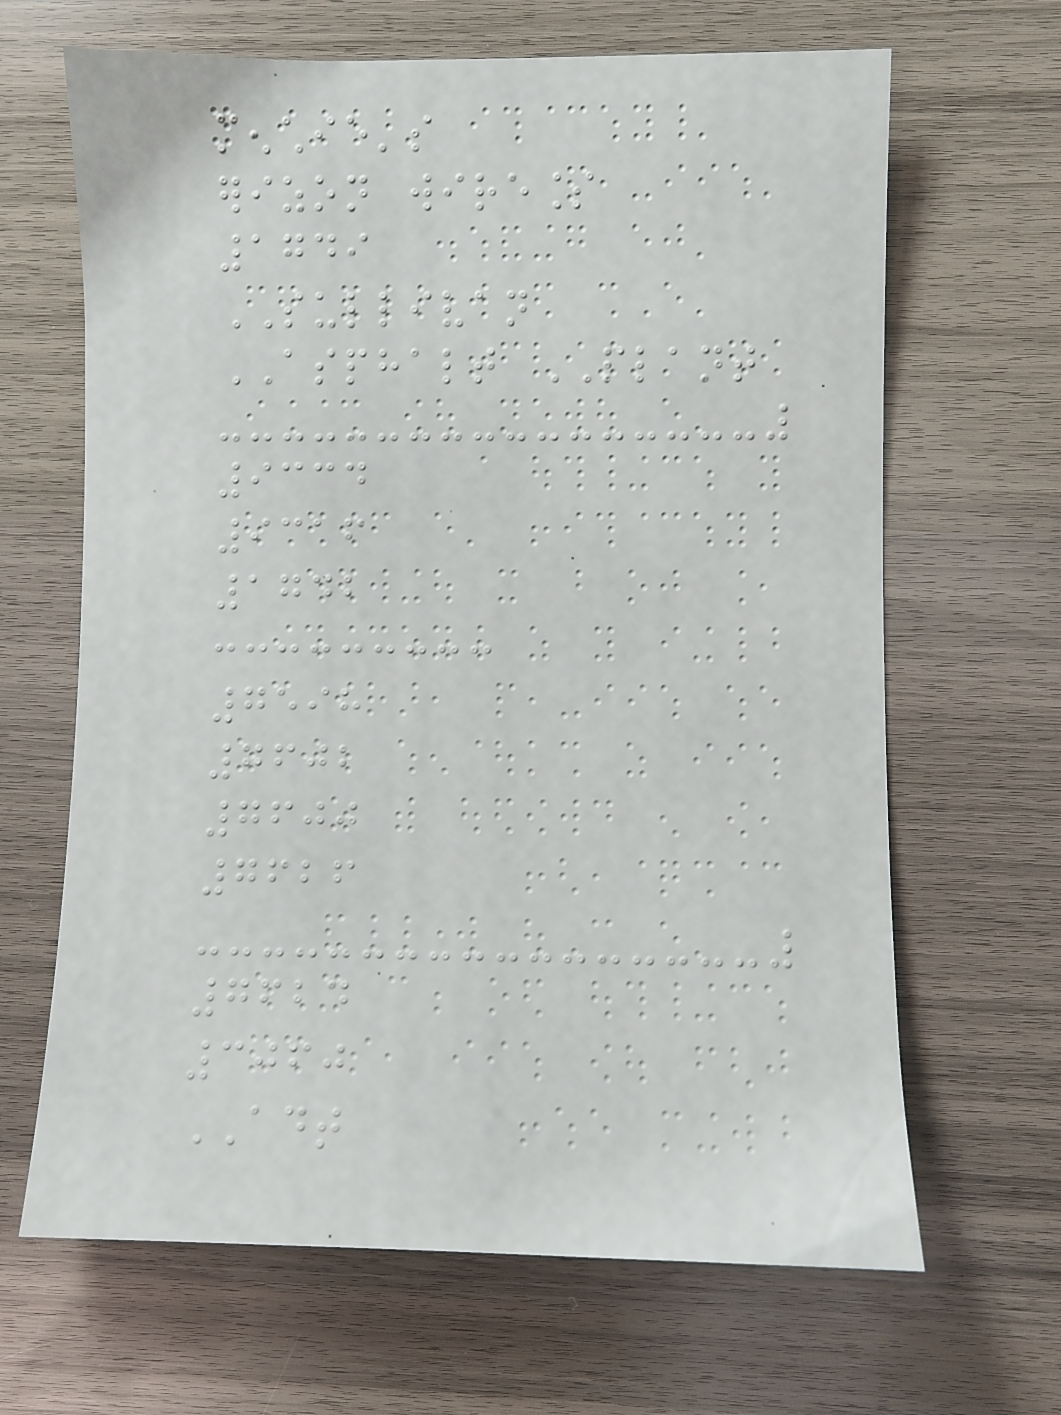menchie's
erizon wireless
1749
SULLIVAN
ASPHALT PLANT
9334
9316
1742
7598
7602
7600
7626
7624
3060
ADT
